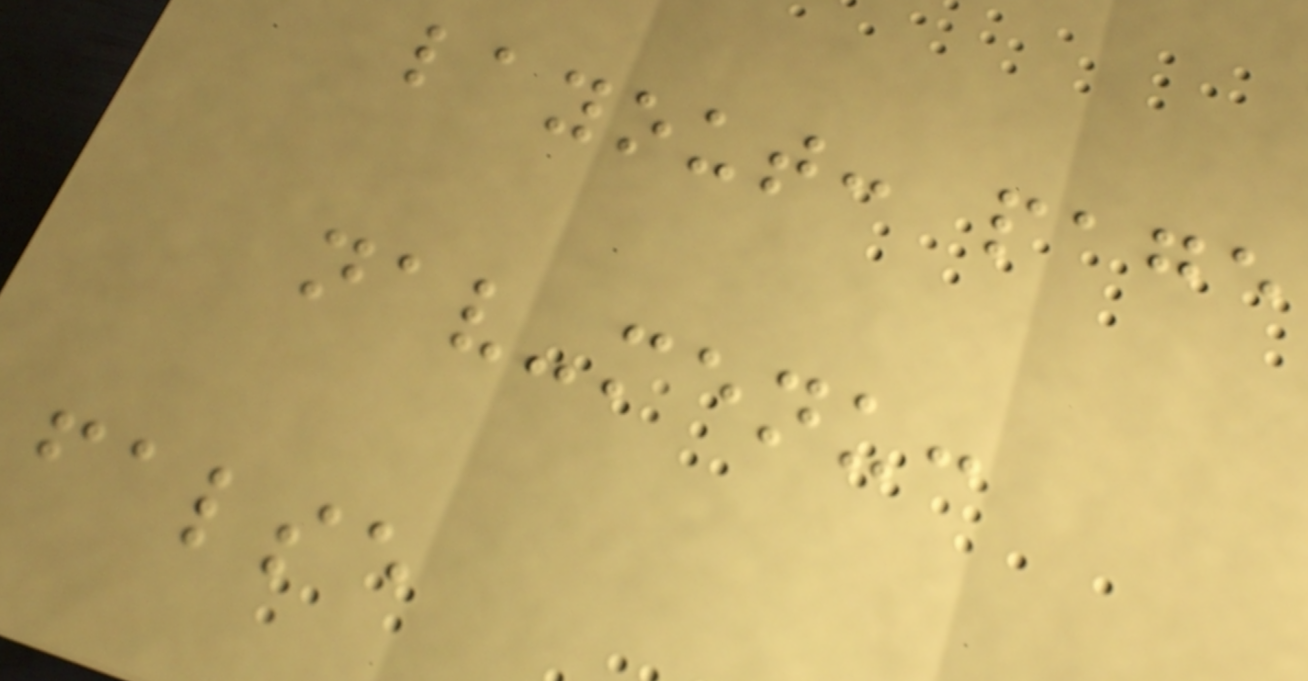layout: page
nav-menu:
false
